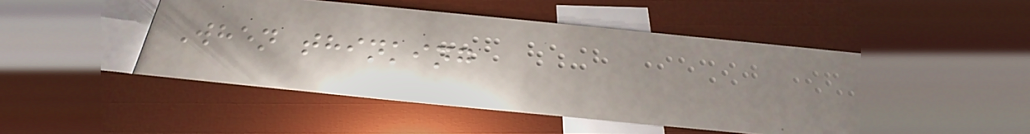When thinking
